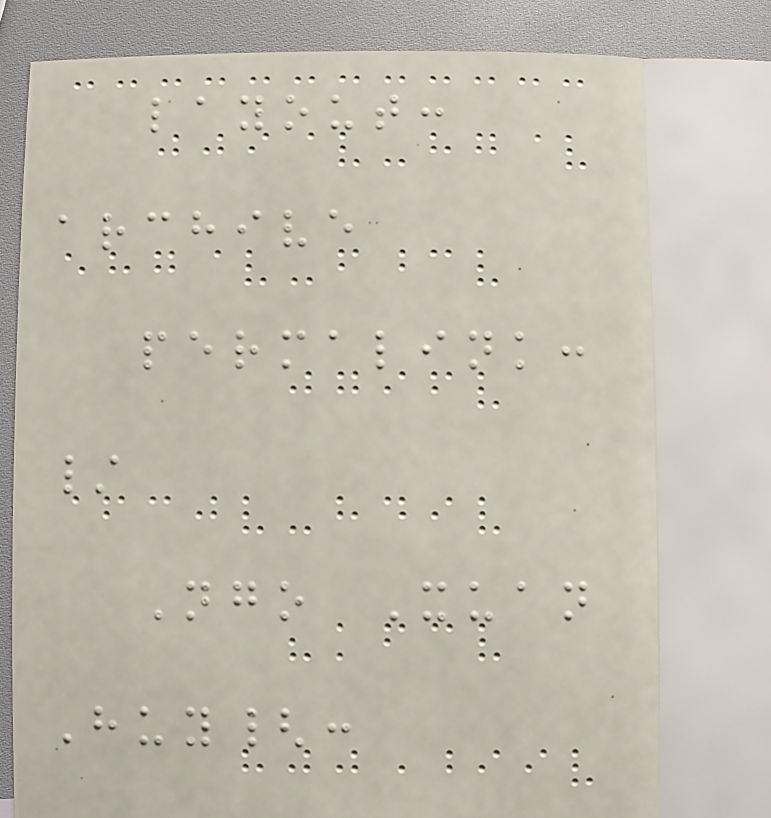layout:
archive
permalink:
/
Ngo Xuan
Huy{:
